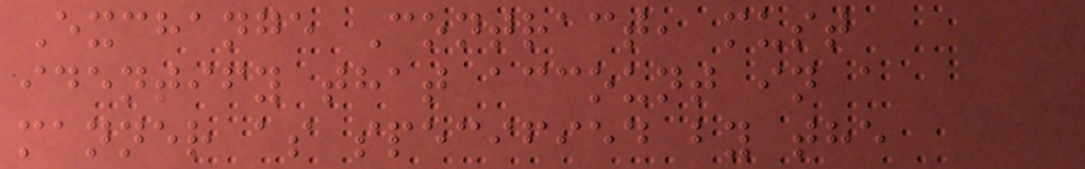Exchange Contract, must
identify that account in a
manner as specified by the
